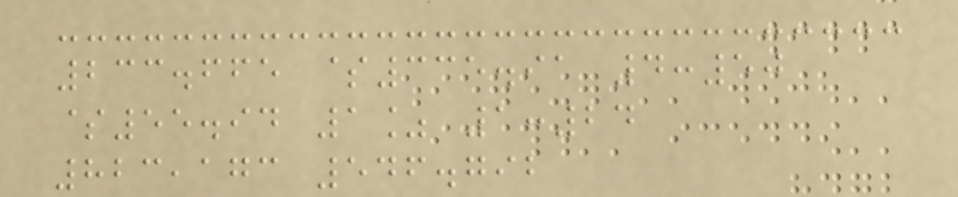233.665 $335.91 4:50
$55.94 1% 1:24
823,173 546.792
